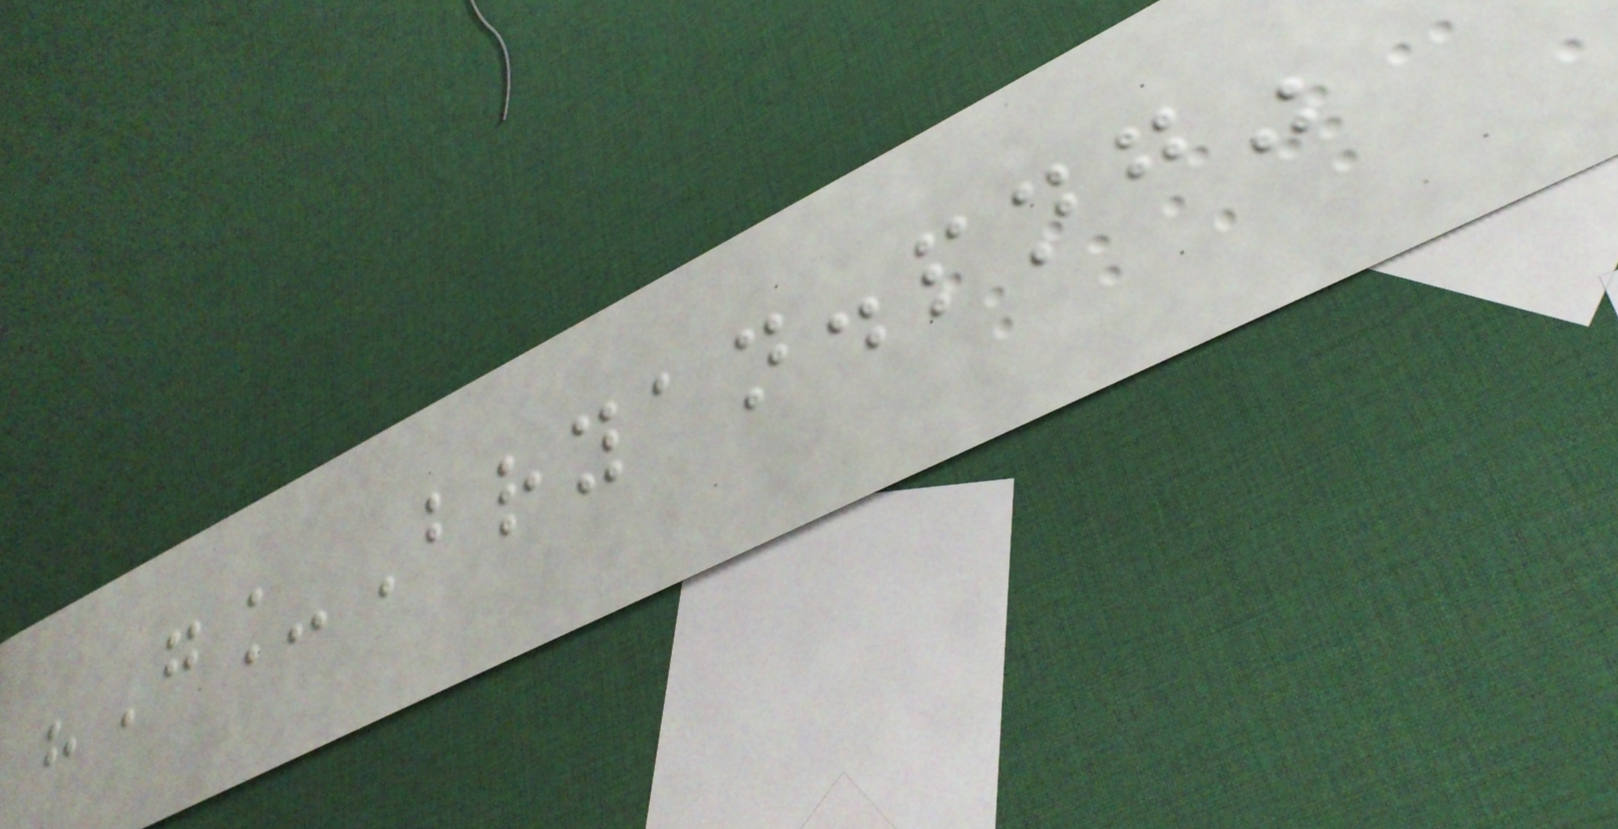"G_Bryan.png"
